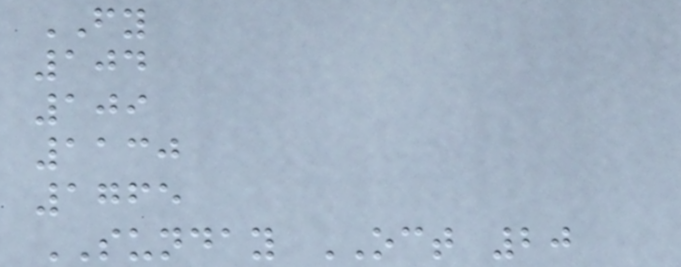FY
104
109
1130
1765
SUNDAY OCT 20
